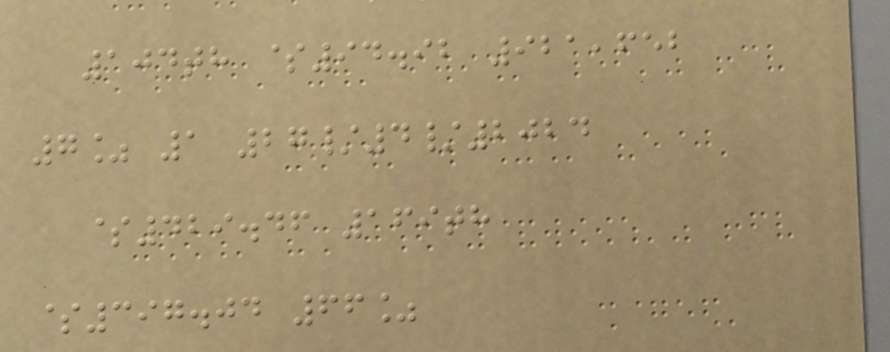104th $94.92 921,652
7% 1 27/4/2024
$429.46 169th
$397.04 66%
